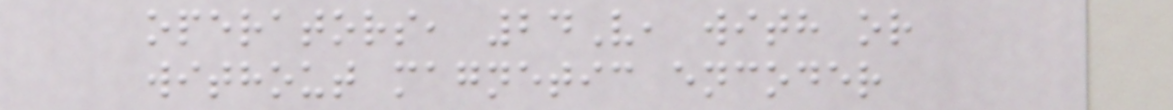operators, 24V, with or
without magnetic encoder
